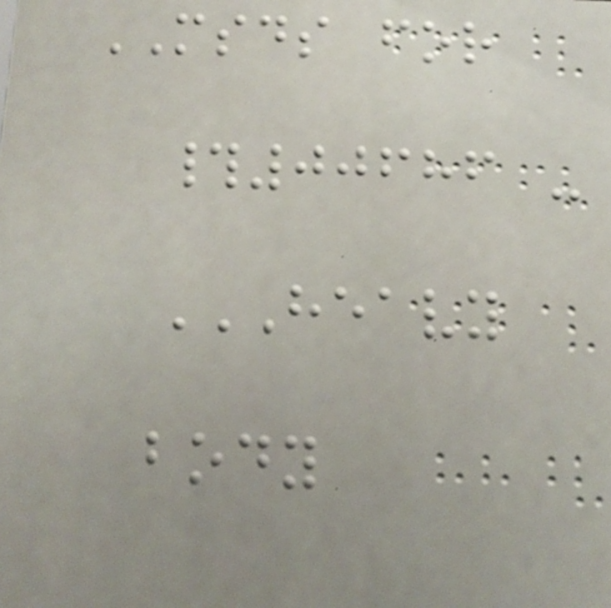MSDS for
#00686 -
HEAVY
BODY
